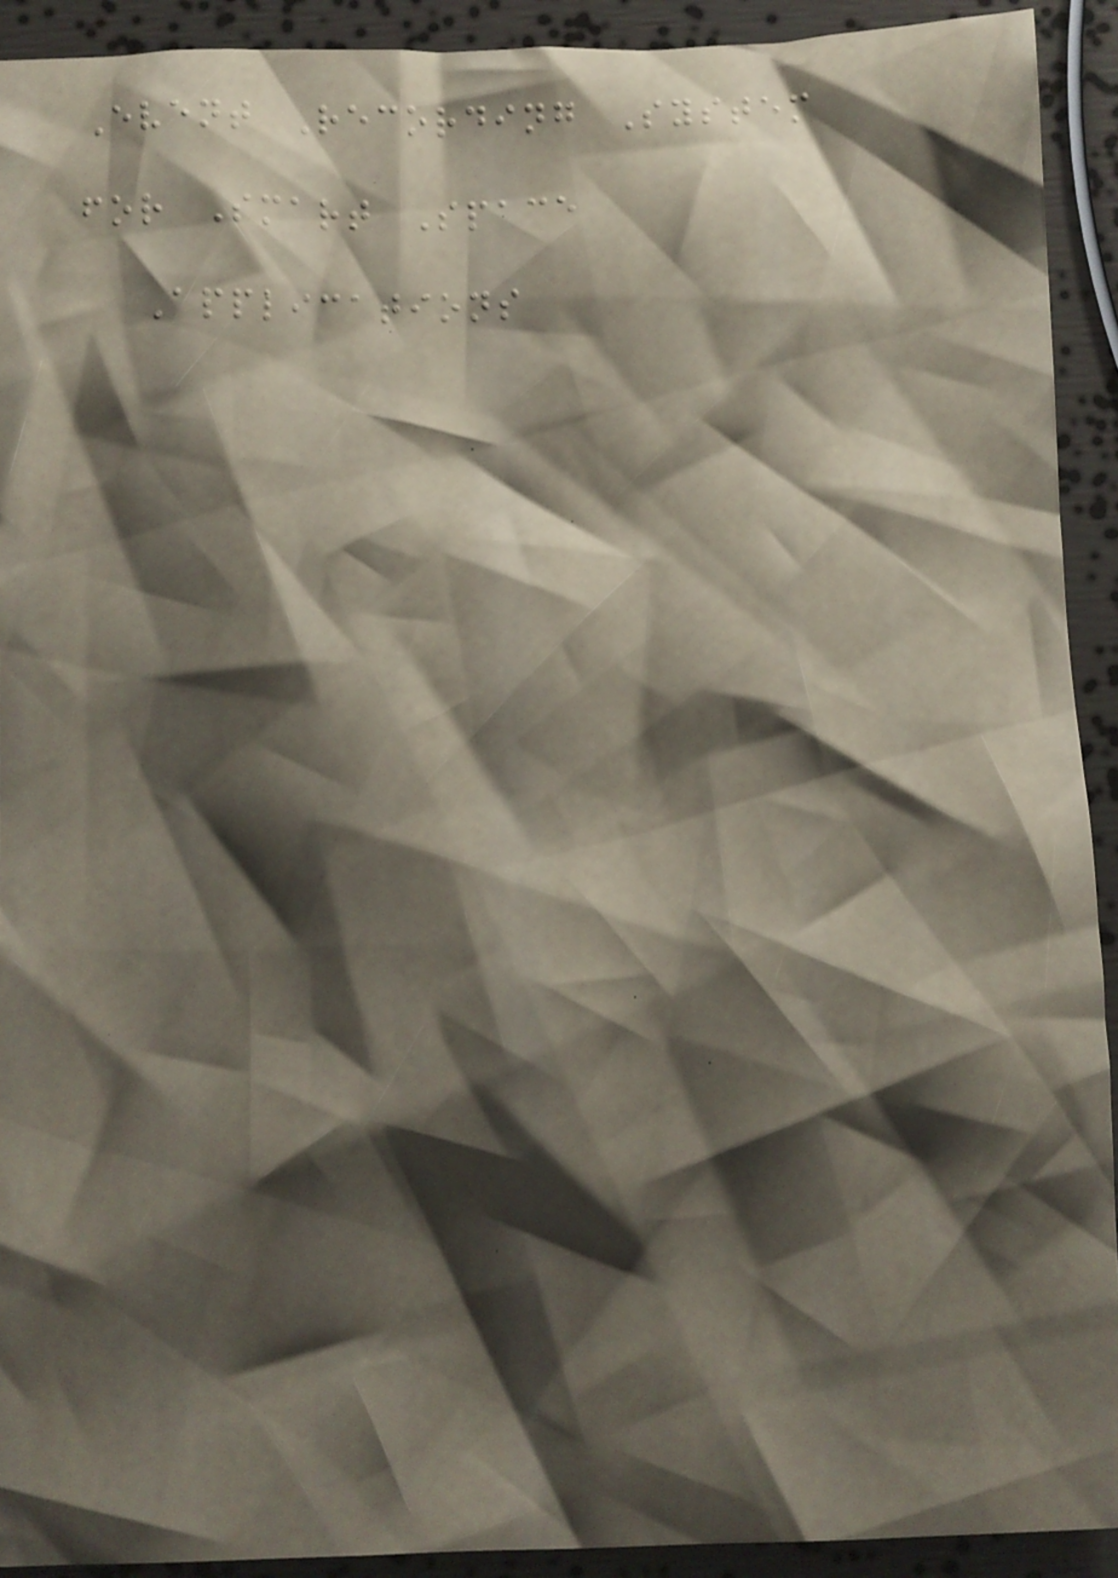Event Recording System
for Smart Space
Applications
